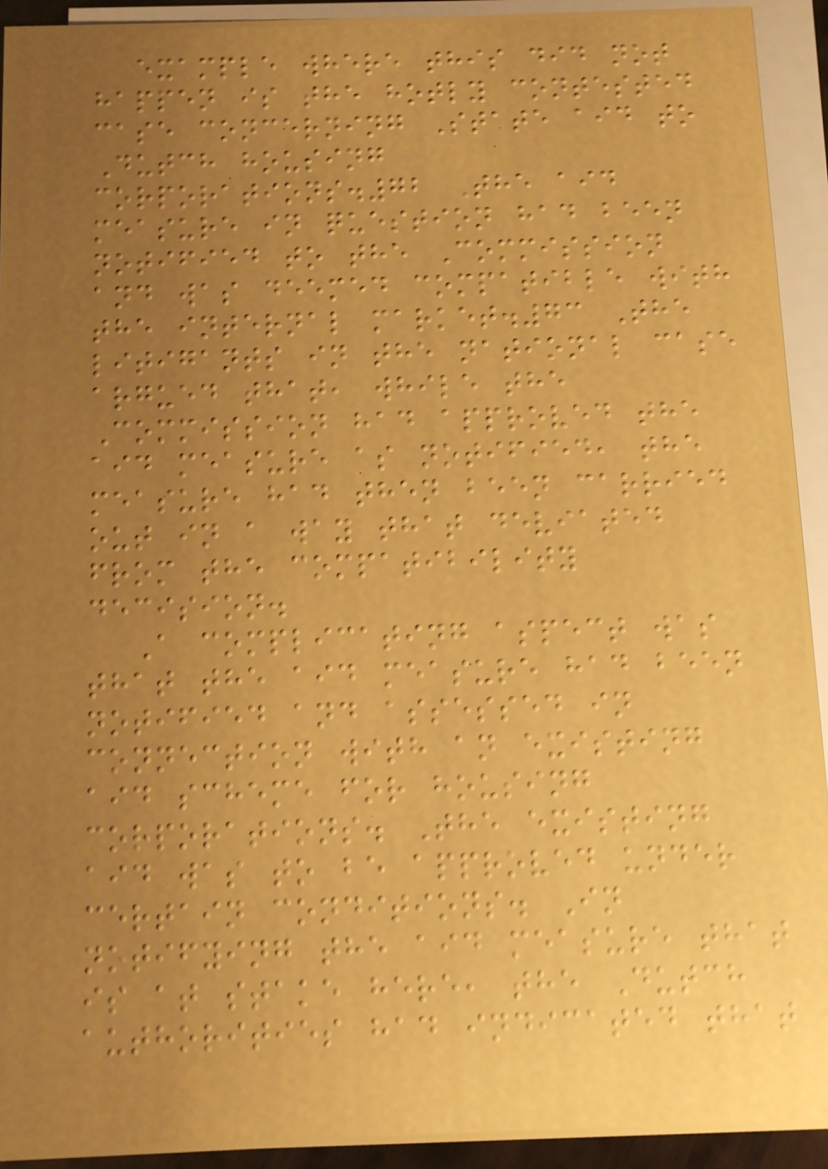example where this did not
happen is the hotly contested
case concerning State aid to
Dutch housing
corporations.72 The aid
measure in question had been
notified to the Commission
and was deemed compatible with
the internal market.73 The
litigants in the national case
argued that, while the
Commission had approved the
aid measure as notified, the
measure had then been carried
out in a way that deviated
from the compatibility
decision.
A complicating aspect was
that the aid measure had been
notified and assessed in
connection with an existing
aid scheme for housing
corporations. The existing
aid was to be approved under
certain conditions. In
notifying the aid measure that
is at stake here, the Dutch
authorities had indicated that
